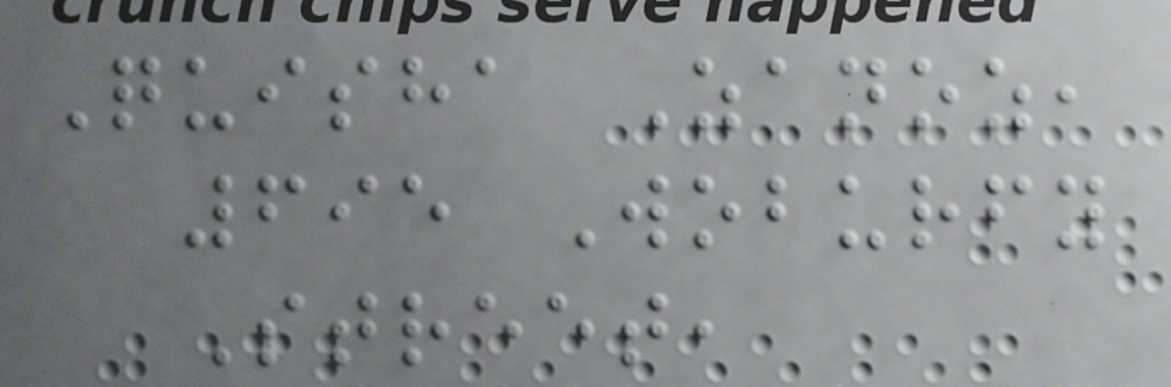Quisha Zanoz,
695 Woburfy
Street,
